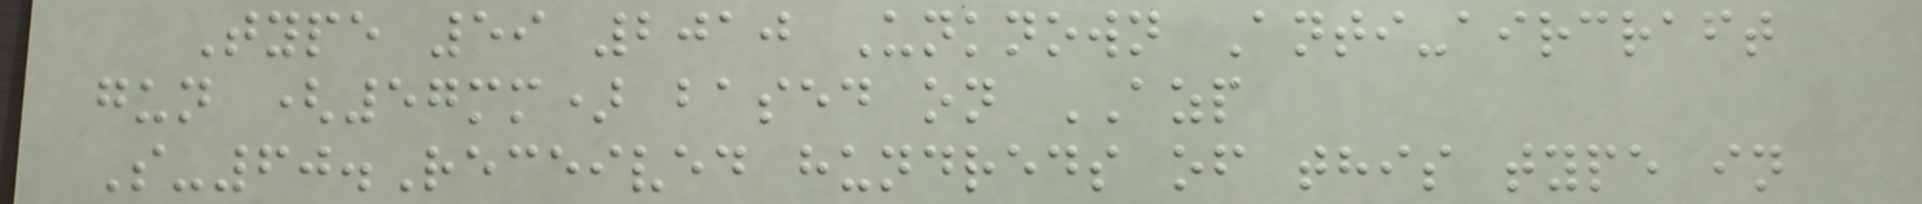Type 59 2010 Unknown Anti-aircraft
gun (57mm) based on AZP
S-60.Received hundreds of this type in
